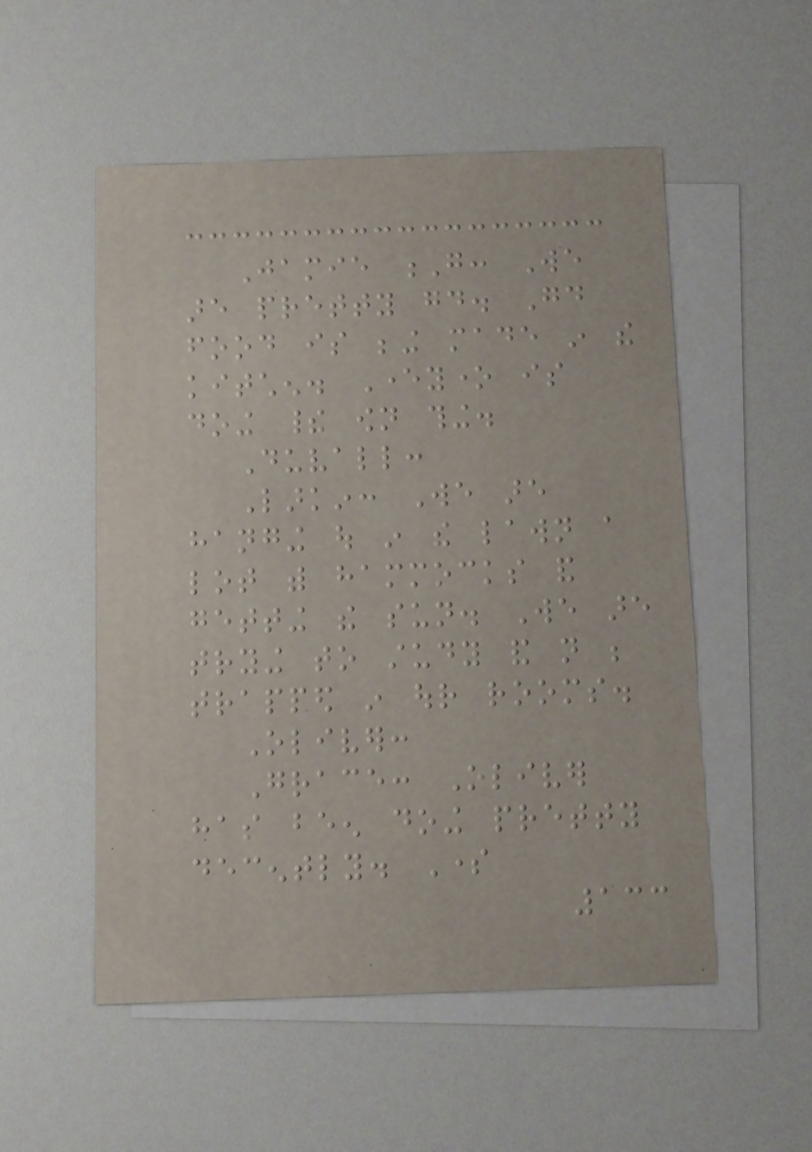Jamie G: We
are pretty good. Good
food is being made in the
kitchen. Everyone is
doing their own thing.
Duvall:
Larkin: We are
hanging out in the lawn a
lot with hammocks and
getting the sun. We are
trying to study and not be
trapped in our rooms.
Oliver:
Grace: Oliver
has been doing pretty
decently. Some
133
